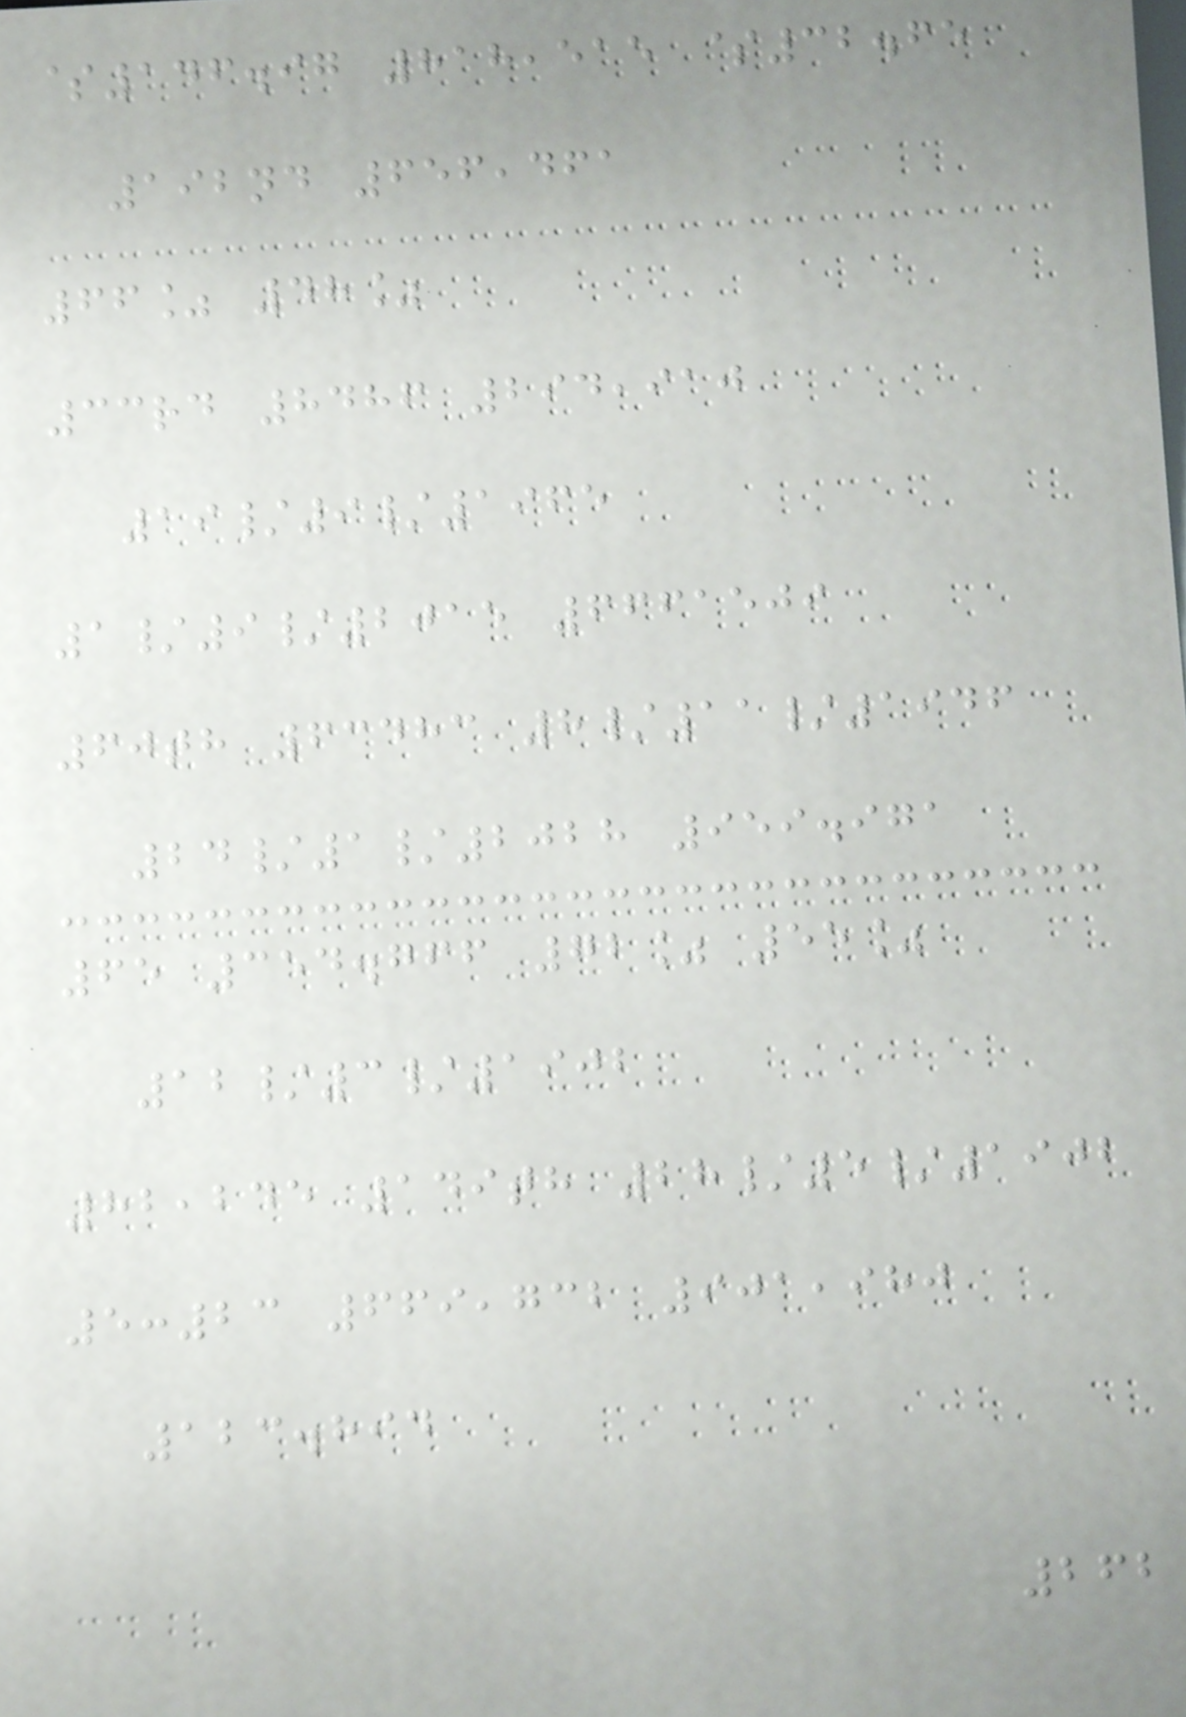$146.97 818,515 $32.65
192nd 656,461
66% 48%
33rd 8486 294,910
19/9/1965
1/9/2015 6661509
60th 63483 8/11/1946
24/1/2028 959.971
65 354.766 72% 55%
12/3/1902
82,245 149th 28/5/1902
5:23 669,732 901,980
123.894
262
